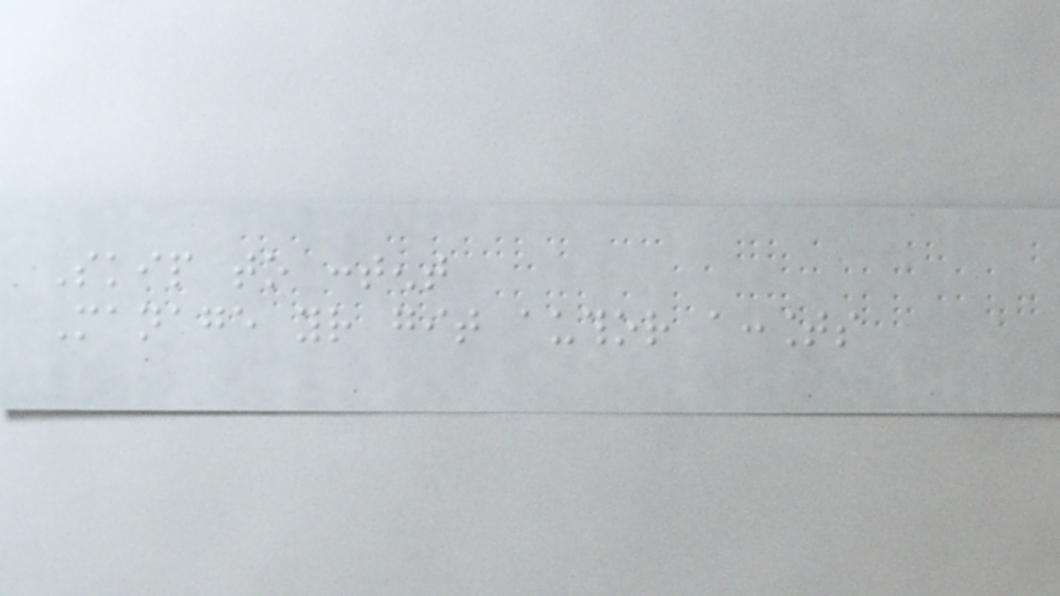Skip to content
Manage your git author accounts
